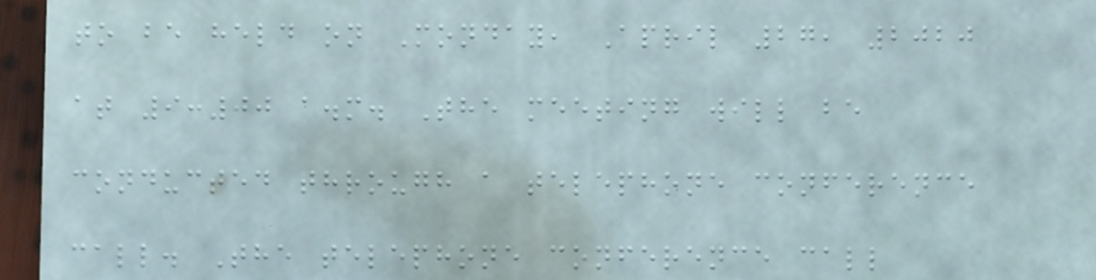to be held on Monday, April 27, 2020
at 9:00 a.m. The meeting will be
conducted through a telephone conference
call. The telephone conference call
